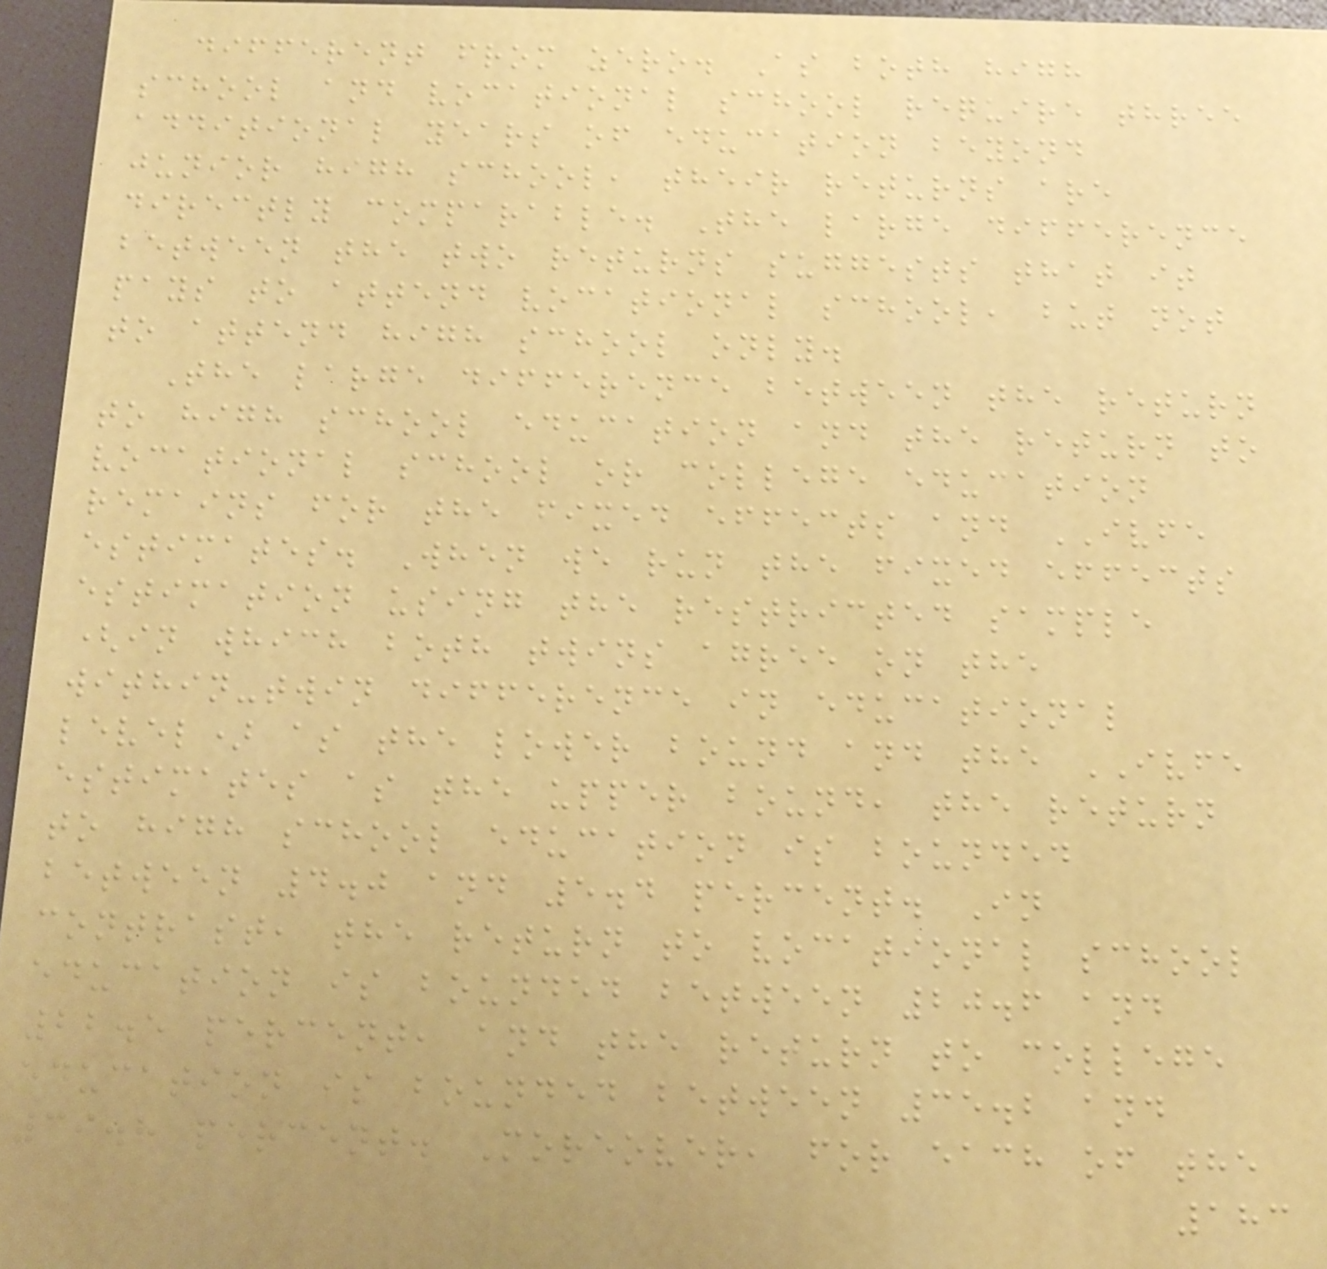different from zero. As both high
school and vocational school require three
additional years of education beyond
junior high school, their returns are
directly comparable. The large difference
between the two returns suggests that it
pays to attend vocational school, but not
to attend high school only.
The large difference between the return
to high school education and the return to
vocational school or college education
remains for the fixed effects and IVFE
estimates. When we run the fixed effects
estimation using the restricted sample
(in which both twins agree on the
within-twin difference in educational
level) as the lower bound and the IVFE
estimates as the upper bound, the return
to high school education is bounded
between 4.0 and 5.4 percent. In
contrast, the return to vocational school
education is bounded between 20.6 and
22.5 percent, and the return to college
education is bounded between 35.2 and
39.8 percent. Moreover, for each of the
183
